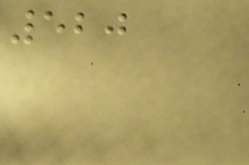520
